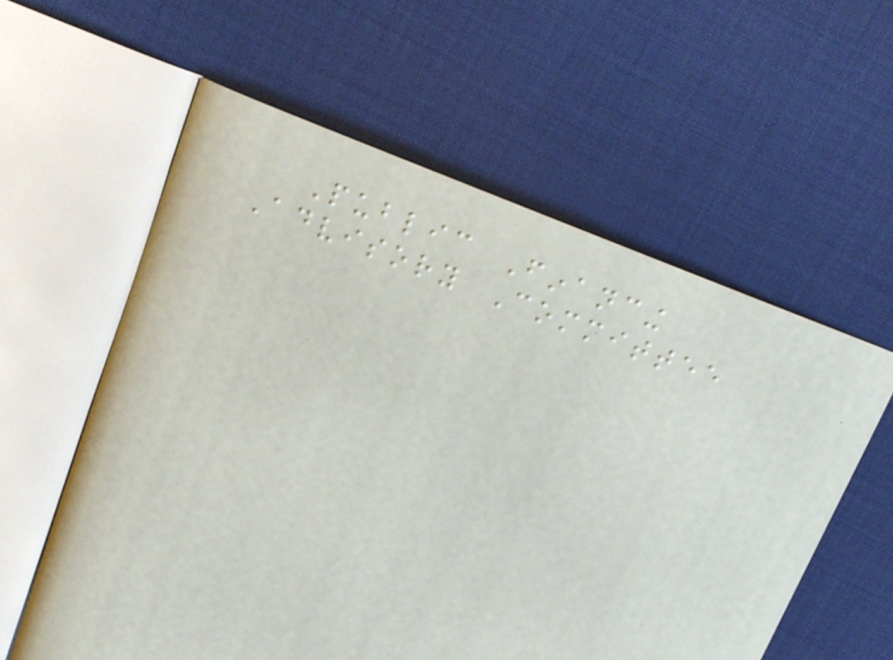Public Financing
Advisory Committee
